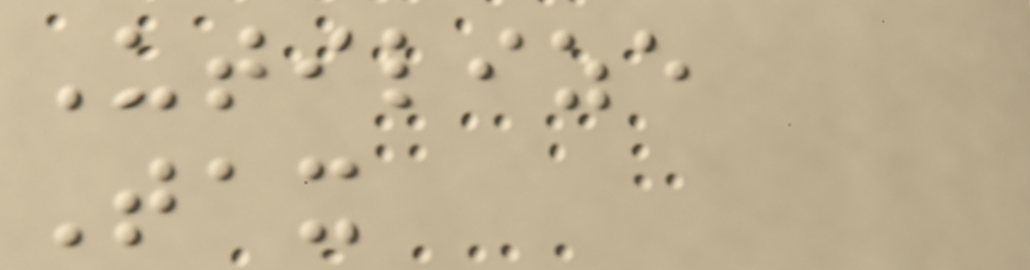Utilize
Tax
